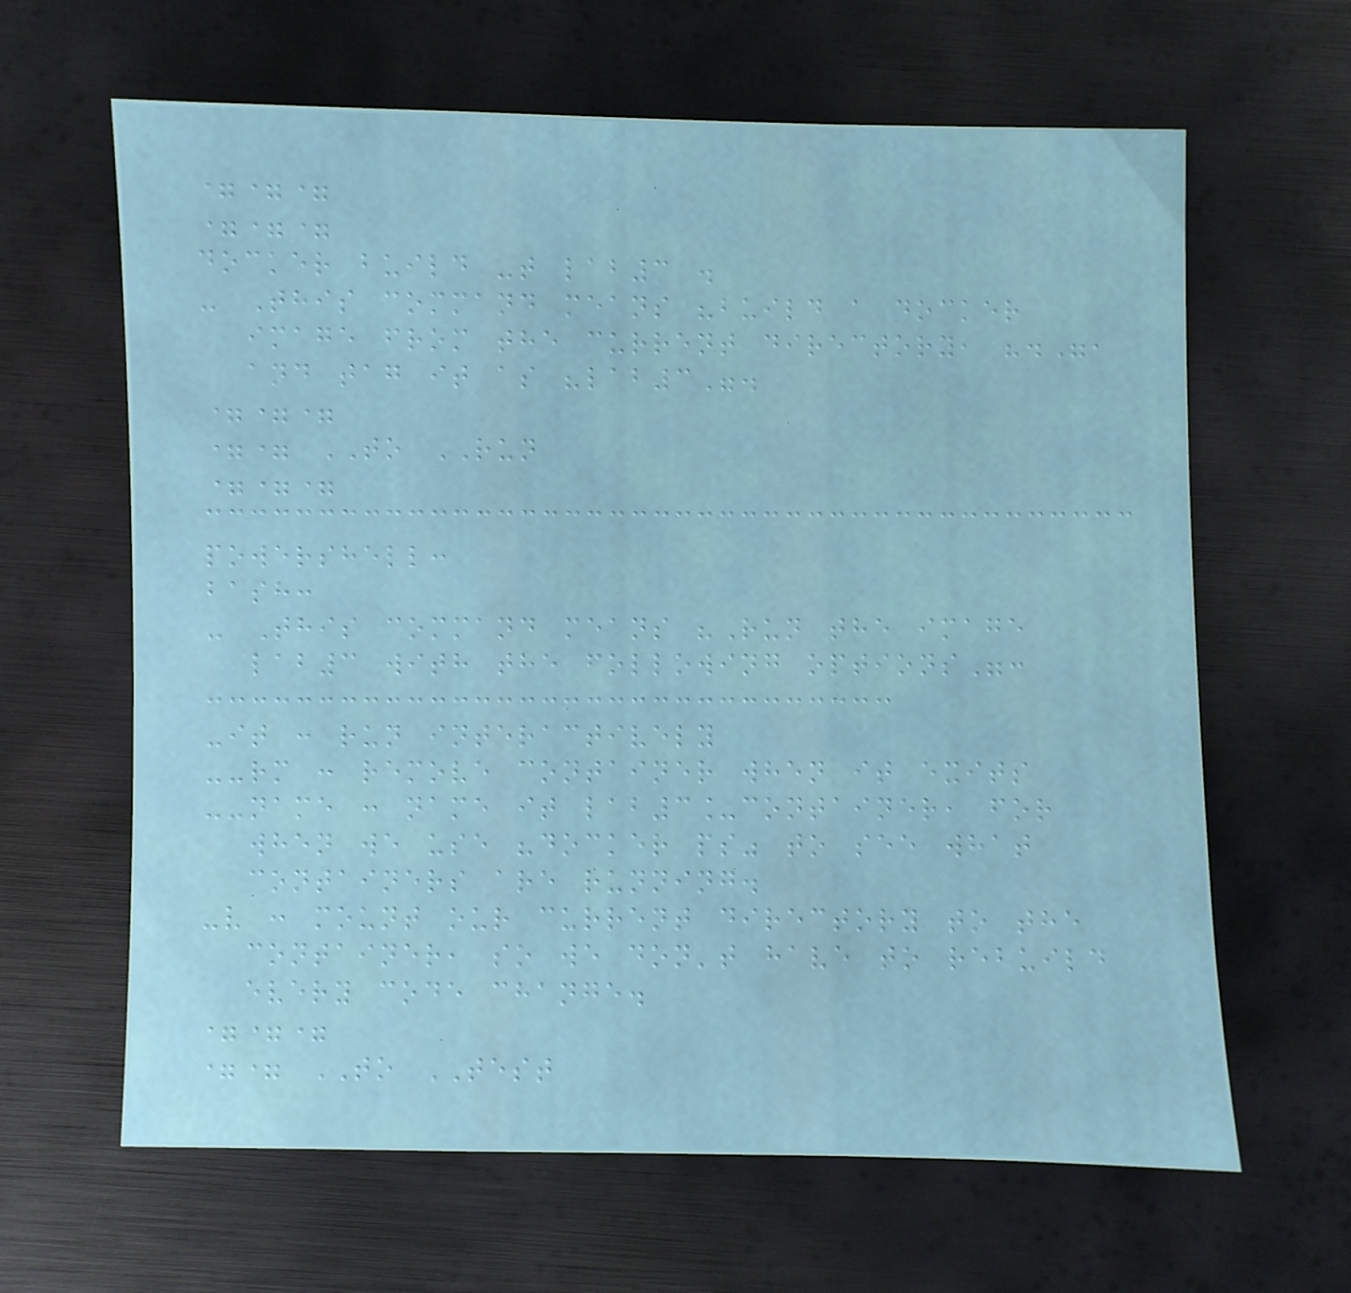===
===
docker build -t lab3 .
- This command means "build a docker
image from the current directory, ".",
and tag it as "lab3".
===
== TO RUN
===
powershell:
bash:
- This command means "Run the image
lab3 with the following options":
-it : run interactively
--rm : remove container when it exits
--name : name it lab3_container, for
when we use "docker ps" to see what
containers are running.
-v : mount our current directory to the
container, so we don't have to rebuild
every code change.
===
== TO TEST
